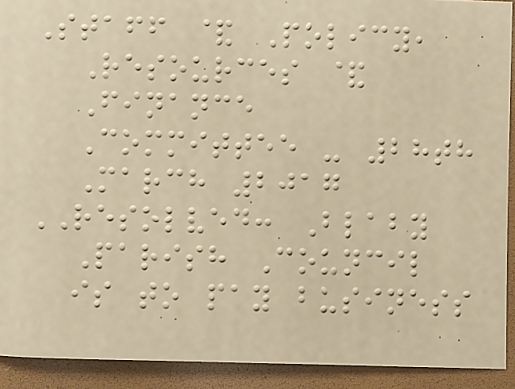Staff & Policy,
Resources &
Finance
Committee - 28th
March 2017
RESOLVED: Blaby
Parish Council
is to pay business
